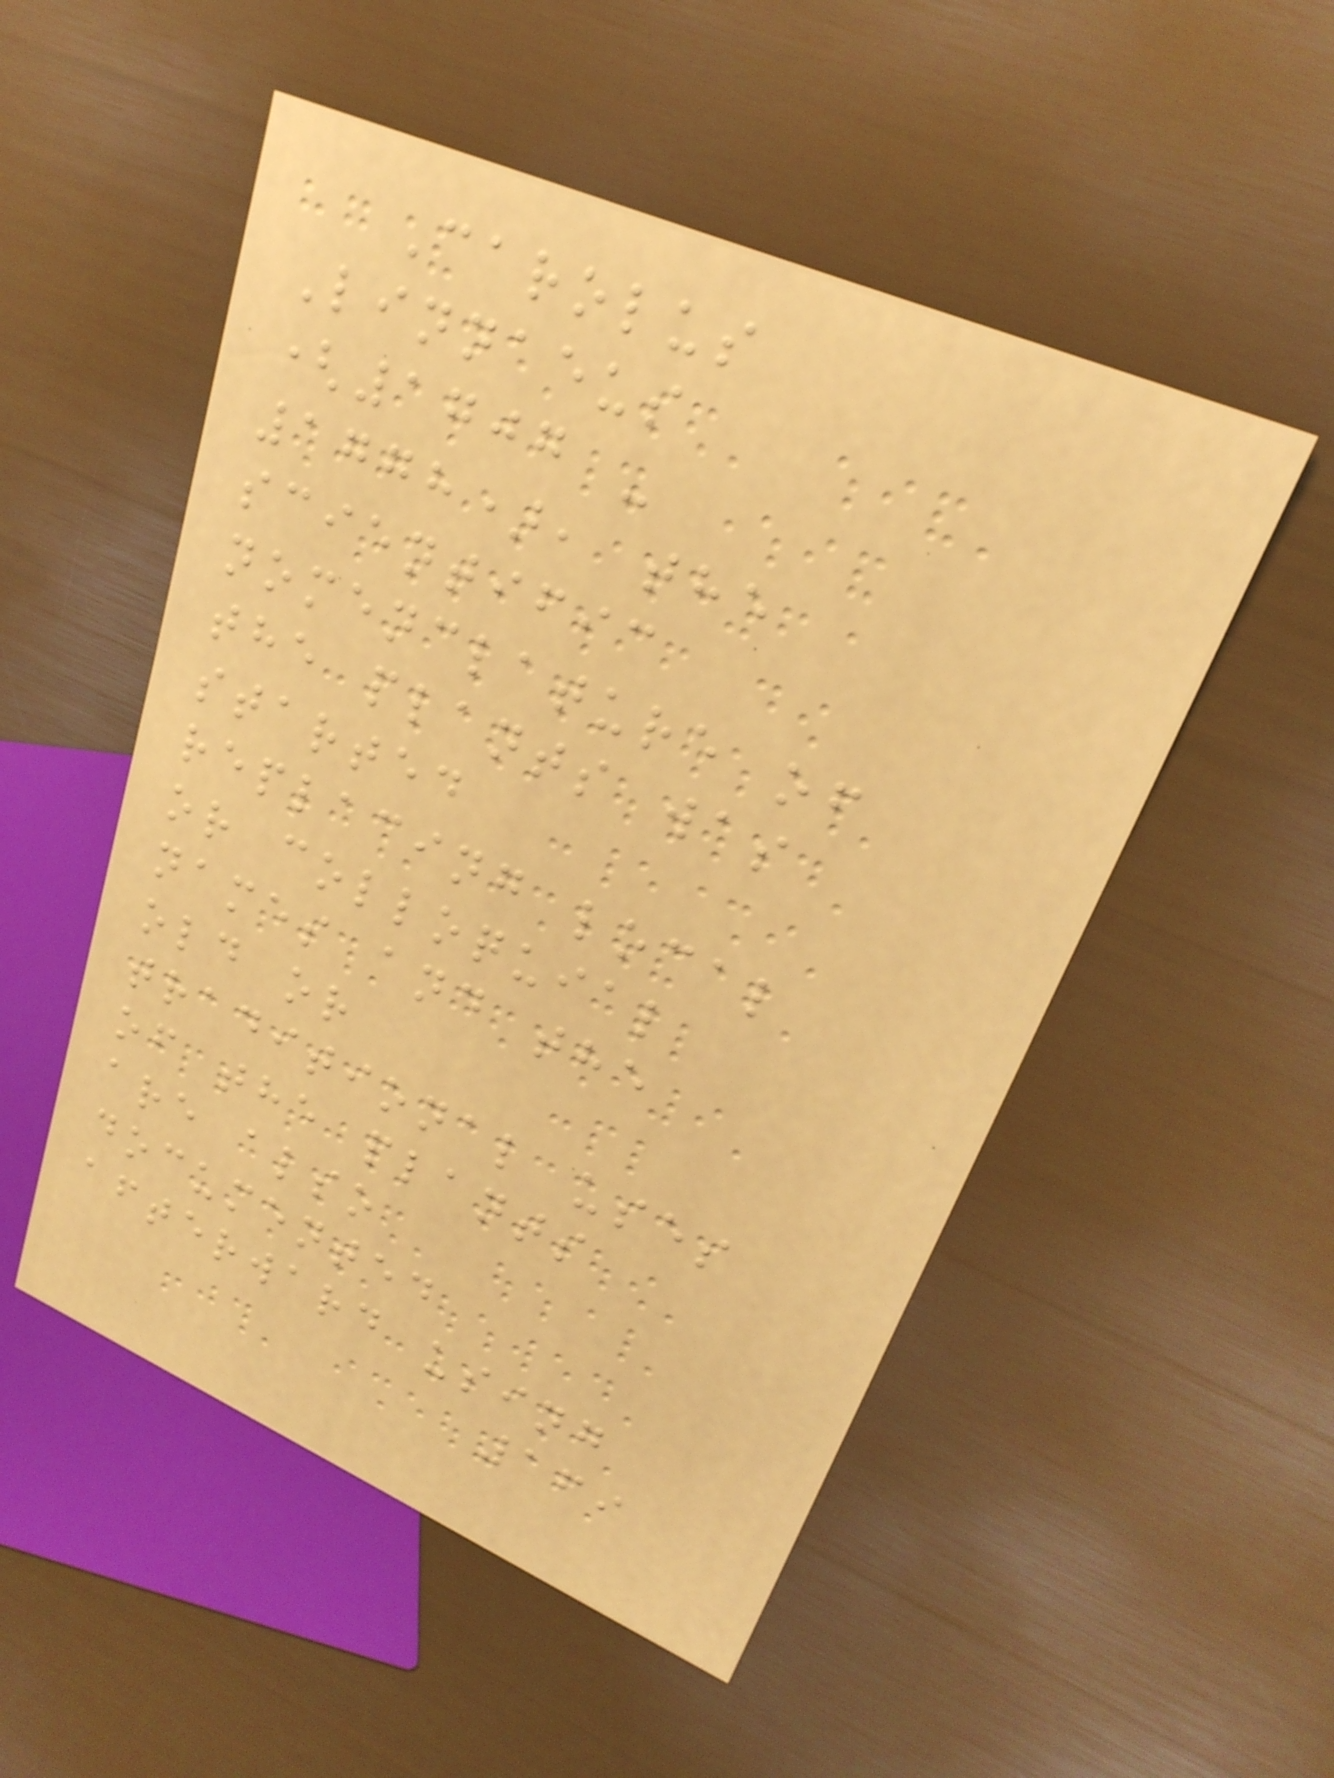Carolus
Linnaeus
(1707 -
1778), the
scientific
nomenclature of
the plants was
started
replacing local
or colloquial
names and the
old or
traditional uses
of the plants
are also
documented
afterward using
169
